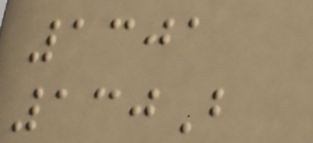1301
130B
